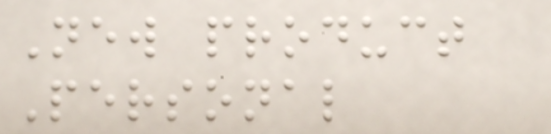New product
Personal
